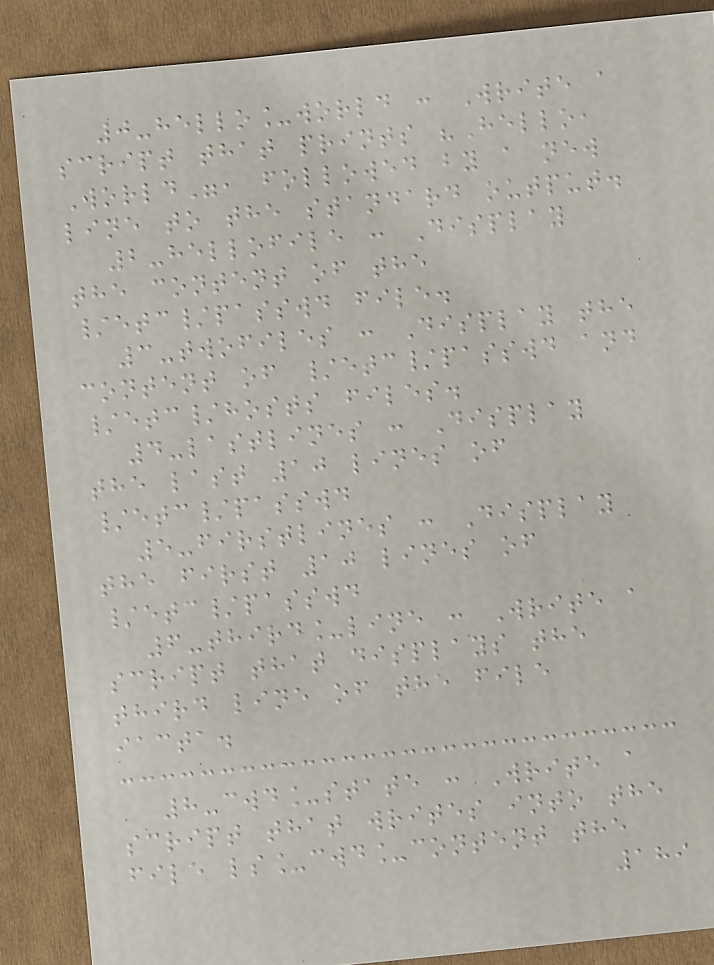0-hello_world : Write a
script that prints "Hello,
World", followed by a new
line to the standard output.
2-hellofile : Display
the content of the
/etc/passwd file.
3-twofiles : Display the
content of /etc/passwd and
/etc/hosts files.
4-lastlines : Display
the last 10 lines of
/etc/passwd
5-firstlines : Display
the first 10 lines of
/etc/passwd
6-third_line : Write a
script that displays the
third line of the file
iacta.
8-cwd_state : Write a
script that writes into the
file ls_cwd_content the
189
